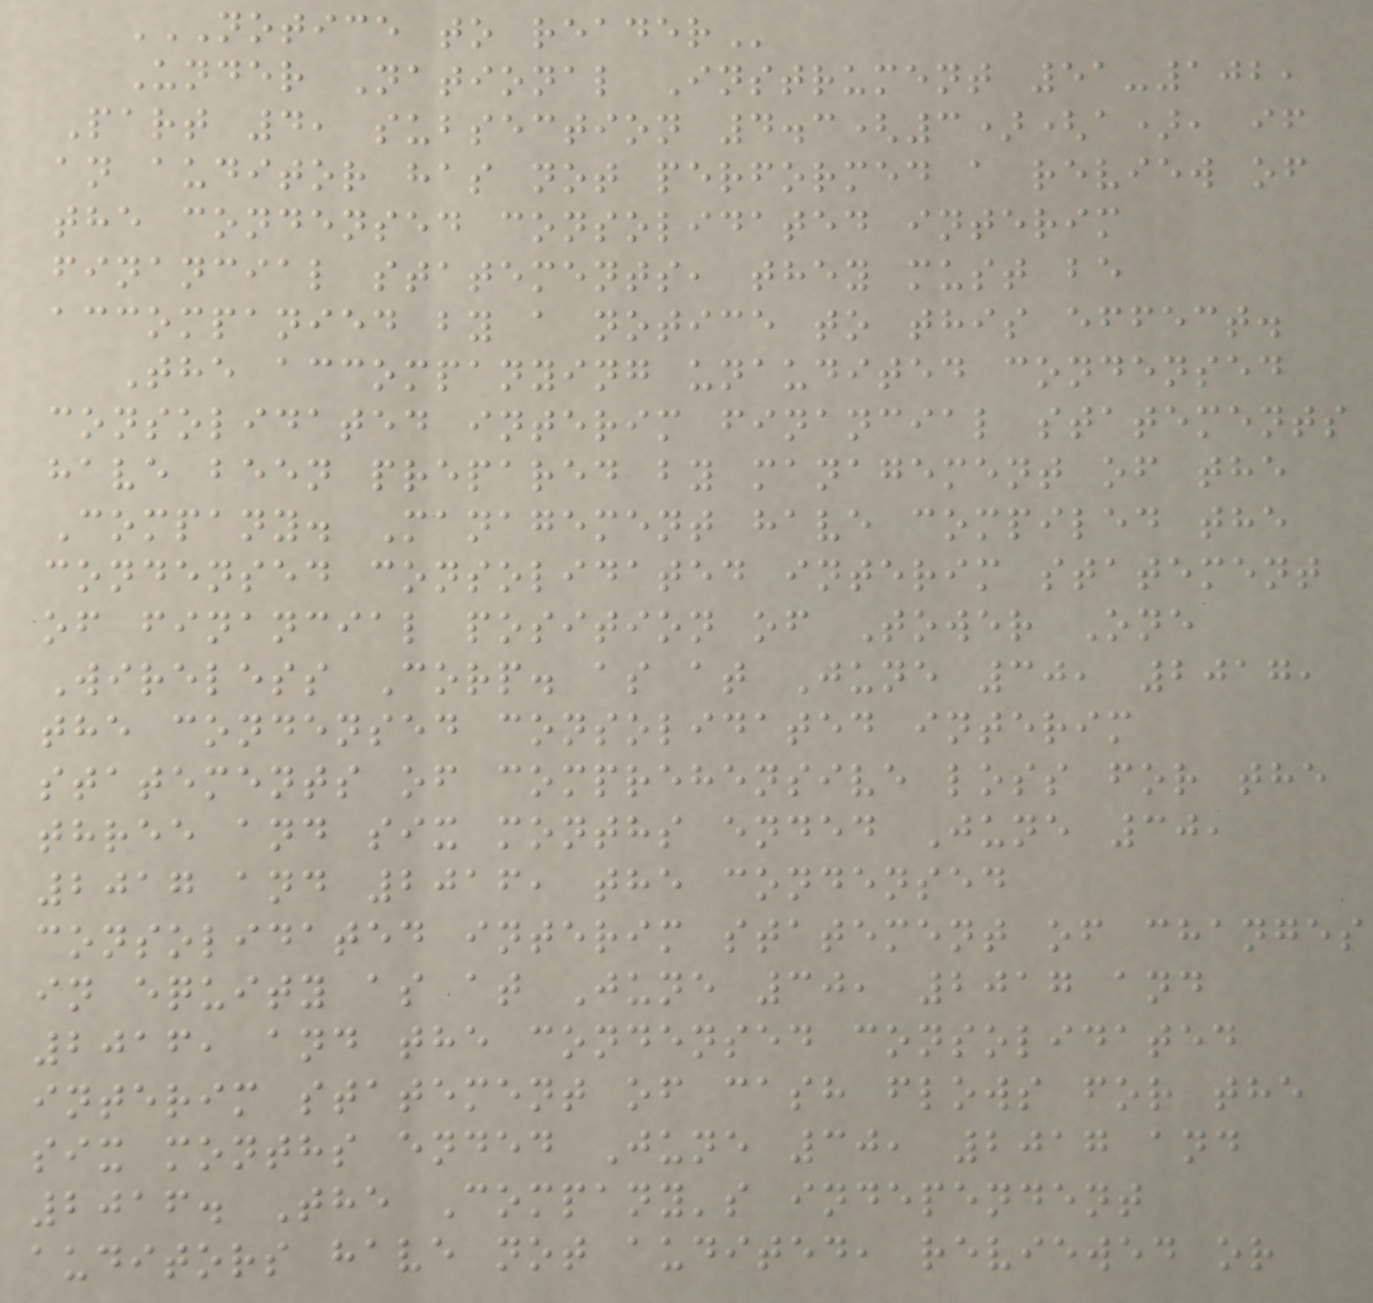NOTICE TO READER
Under National Instrument 51-102,
Part 4, subsection 4.3(3)(a), if
an auditor has not performed a review of
the condensed consolidated interim
financial statements, they must be
accompanied by a notice to this effect.
The accompanying unaudited condensed
consolidated interim financial statements
have been prepared by management of the
Company. Management have compiled the
condensed consolidated interim statement
of financial position of Tower One
Wireless Corp. as at June 30, 2017,
the condensed consolidated interim
statements of comprehensive loss for the
three and six months ended June 30,
2017 and 2016, the condensed
consolidated interim statement of changes
in equity as at June 30, 2017 and
2016, and the condensed consolidated
interim statement of cash flows for the
six months ended June 30, 2017 and
2016. The Company's independent
auditors have not audited, reviewed or
